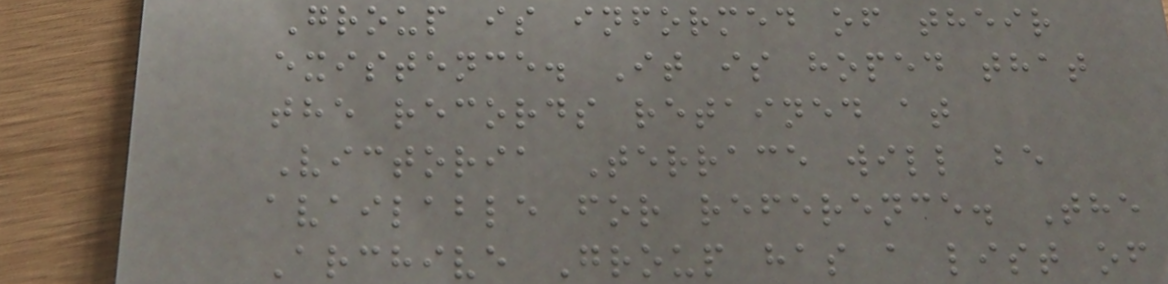Group is informed of their
existence. It is hoped that
the records retained at
Victoria Terrace will be
available for reference. The
Archive Group has a list of
